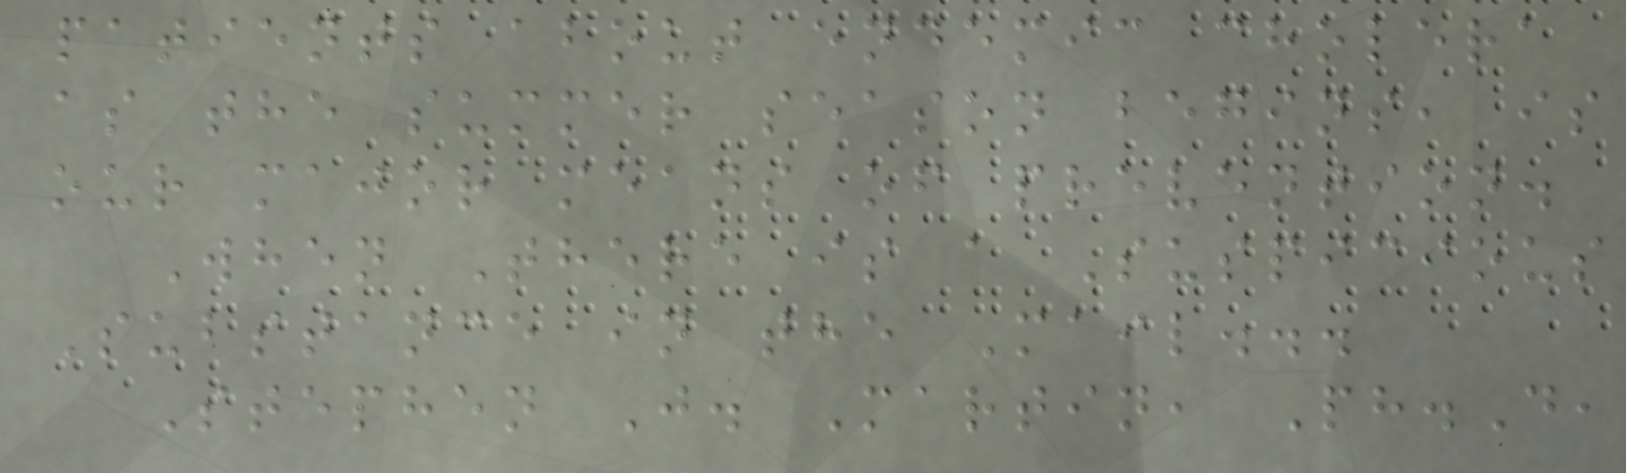patients about endemic cholera
as the summer season begins, is
our major means of prevention.
When There is a Suspicious
Substance in the Mail...
Stephen J. Martin, Ph.D,
